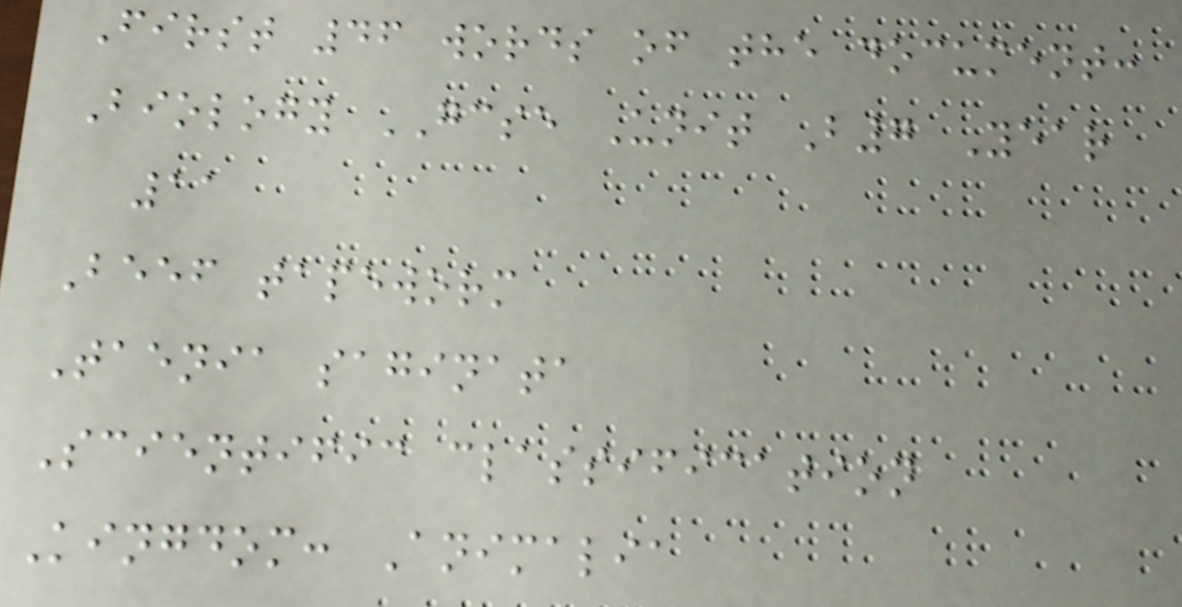First 46 words of the document:
Biology GCSE Unit B7 Year
11
Beef tapeworm
Taenia saginata
Scientific classification
Kingdom: Animalia
